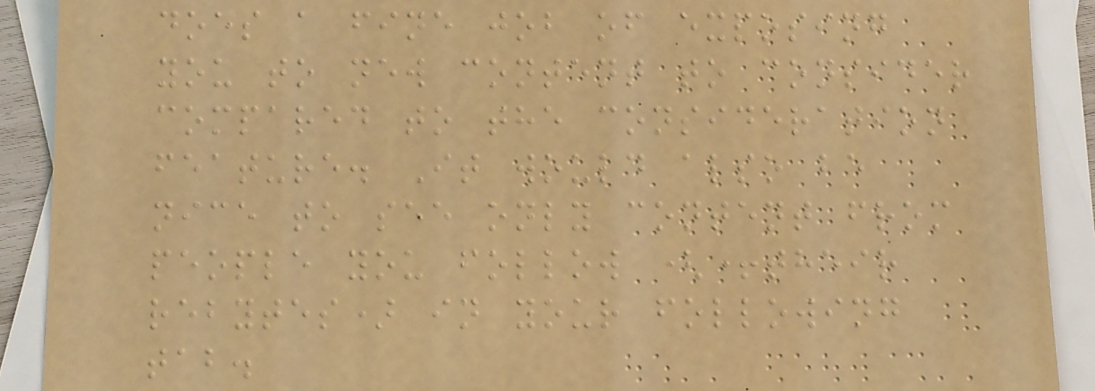does a fine job of exposing
you to new content to consider
compared to the consideration
feature. It would also be
nice to see only content from
people you follow (+their
rebytes) in your following
tab.
